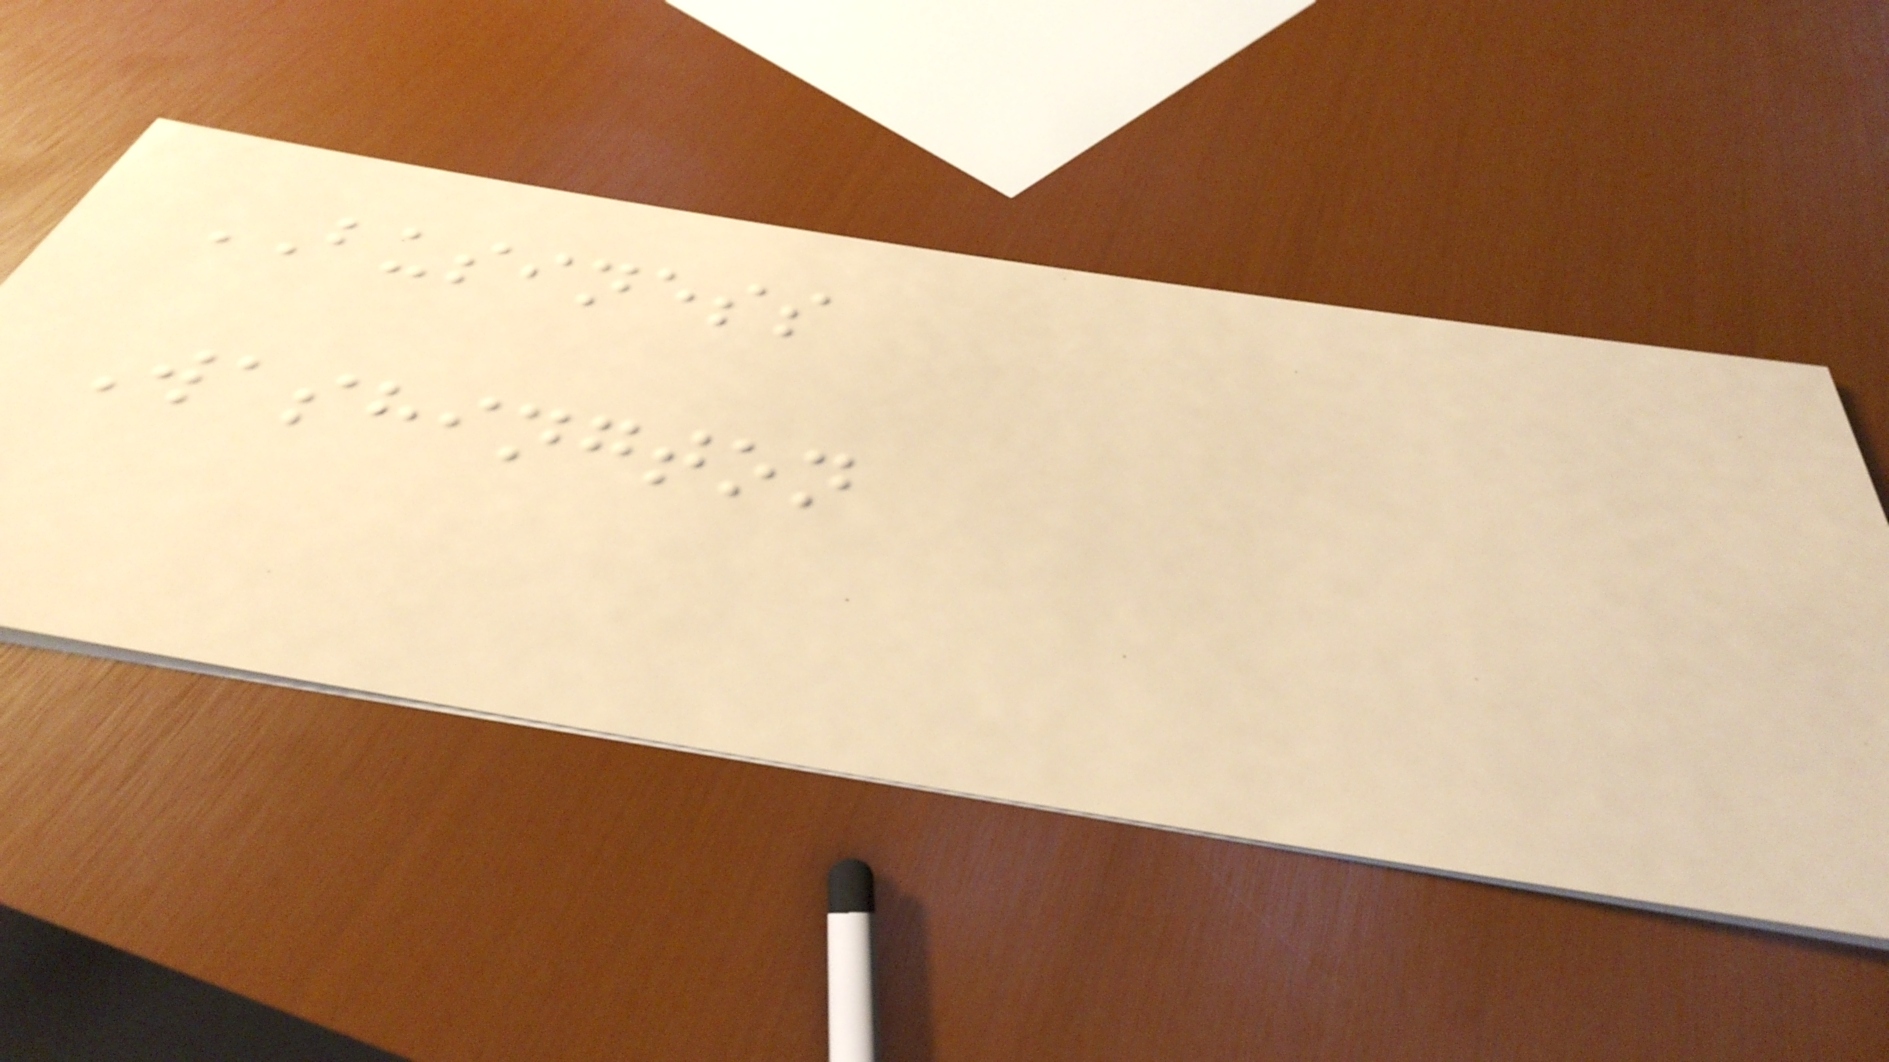BUSINESS
Washington
